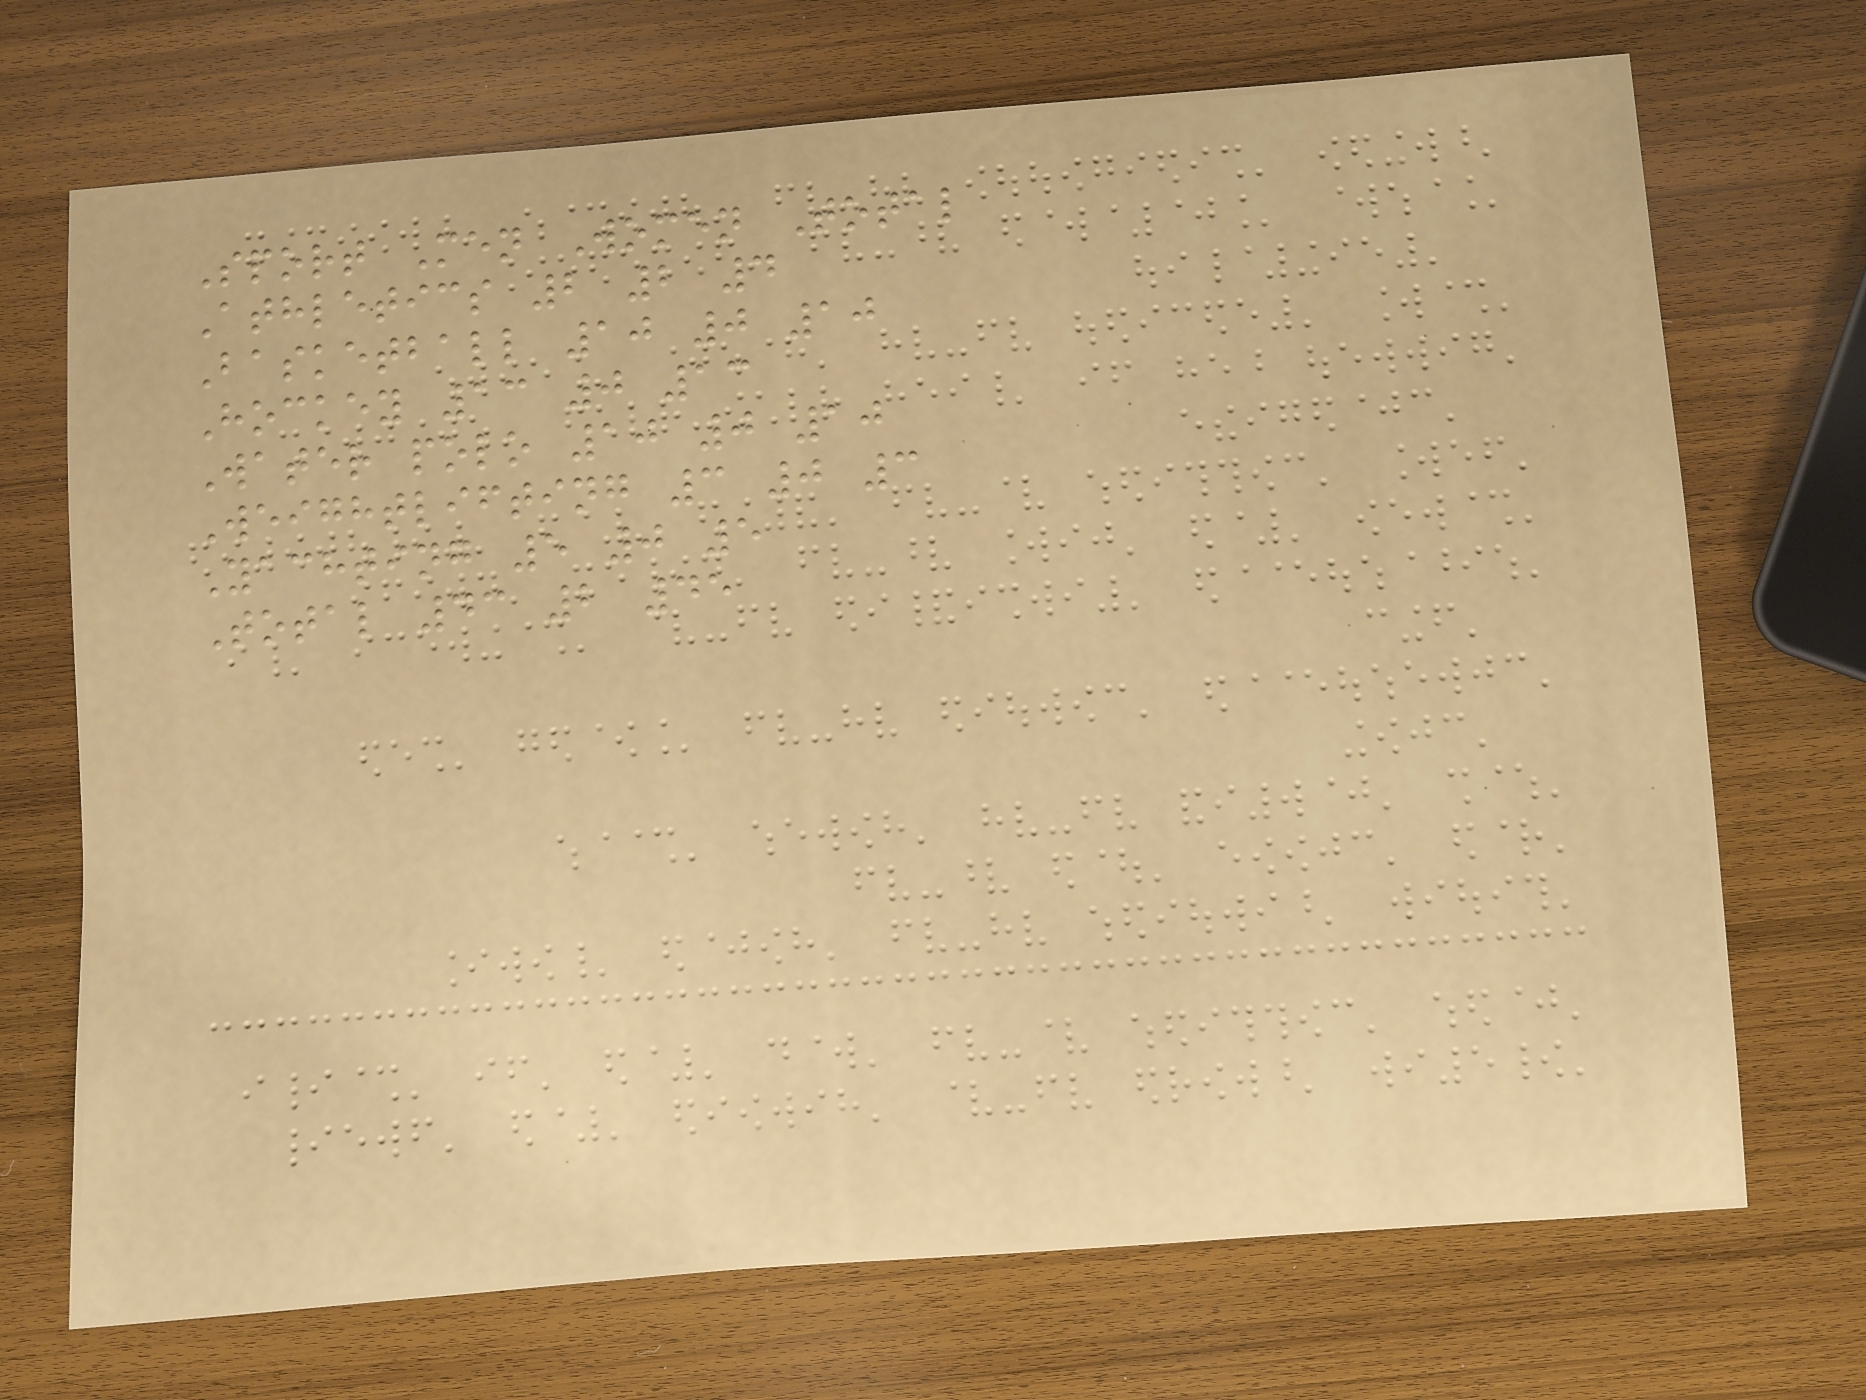Sport Men Women Total
Athletics 2 2 4
Basketball 10 0 10
Hockey 13 0 13
Water polo 10 0 10
Weightlifting 3 0 3
Yachting 5 0 5
Total 43 2 45
